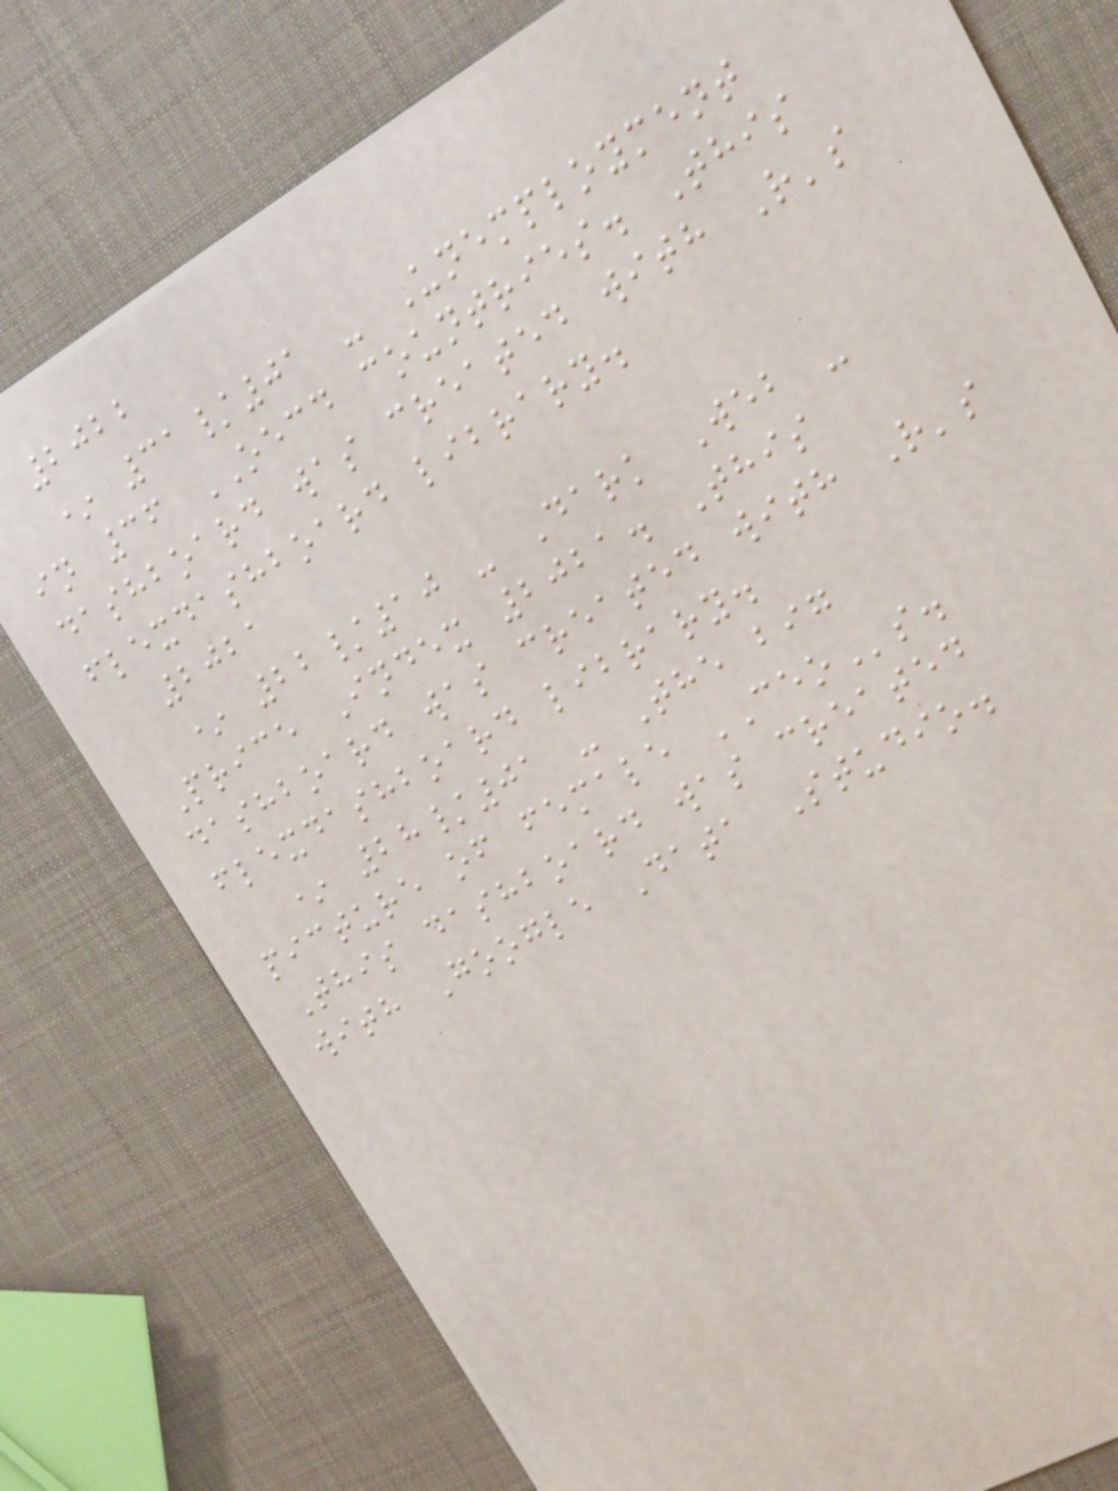2022
* 31/01 - Unemployment
in 36 OECD countries. This
dashboard was created with R's
flexdashboard library.
2021
* 22/10 - Dark Web -
Price Index 2021. This
dashboard was created with R's
flexdashboard library.
* 28/01 - The big
picture of female CEOs.
This dashboard was created
with Google Data Studio.
